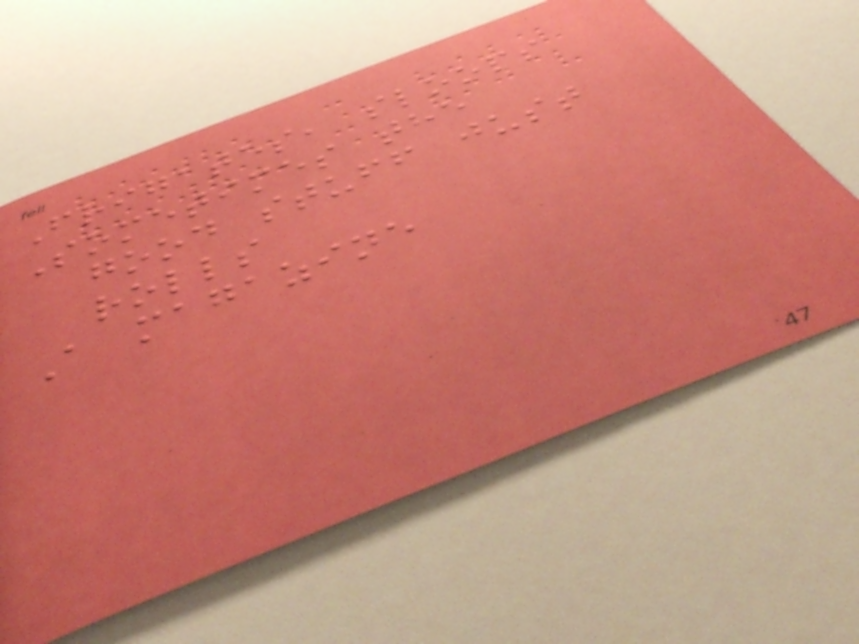Frigates, sloops
Sometimes the
good stuff just
rolls
A magazine
